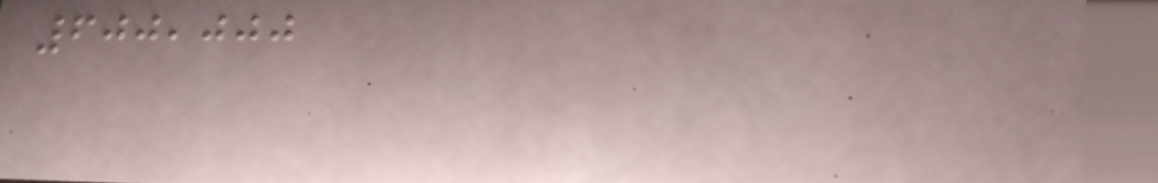600,000
